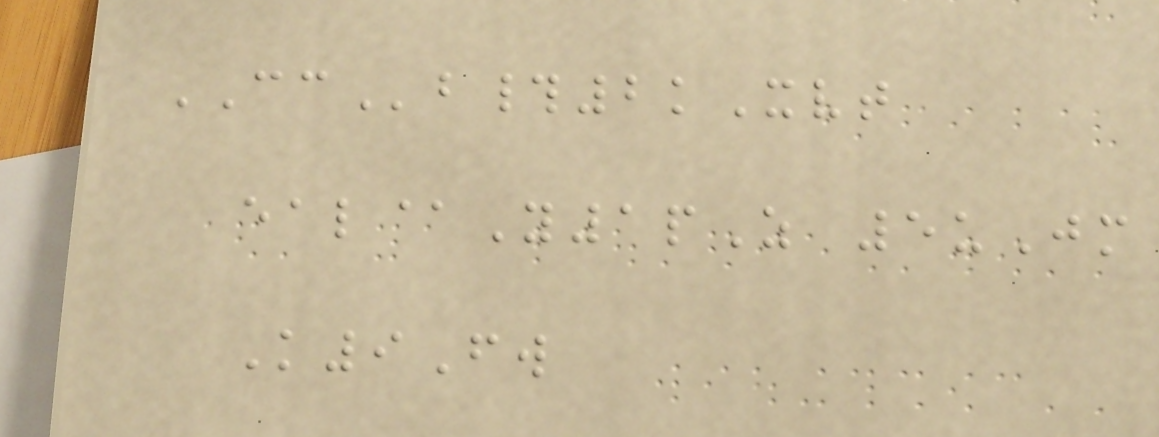CCb#2kXvt
eal@Y1pZ 5uJm
K9Fw
